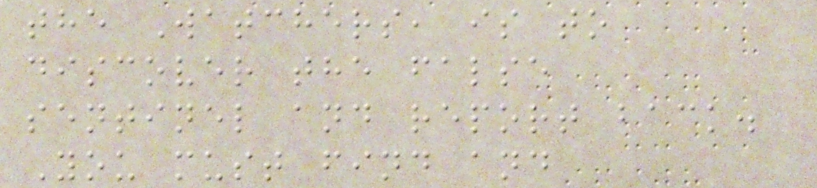the Watchers, is to
discover the false
sentinel and report back.
You must find and
